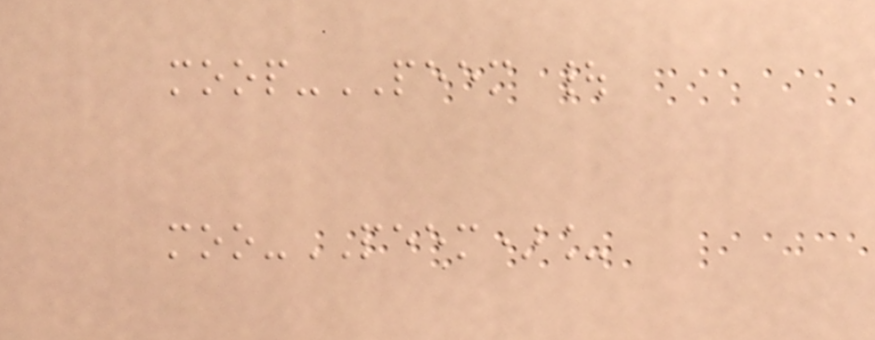moop-PEEM |
moo-PEEM)_
